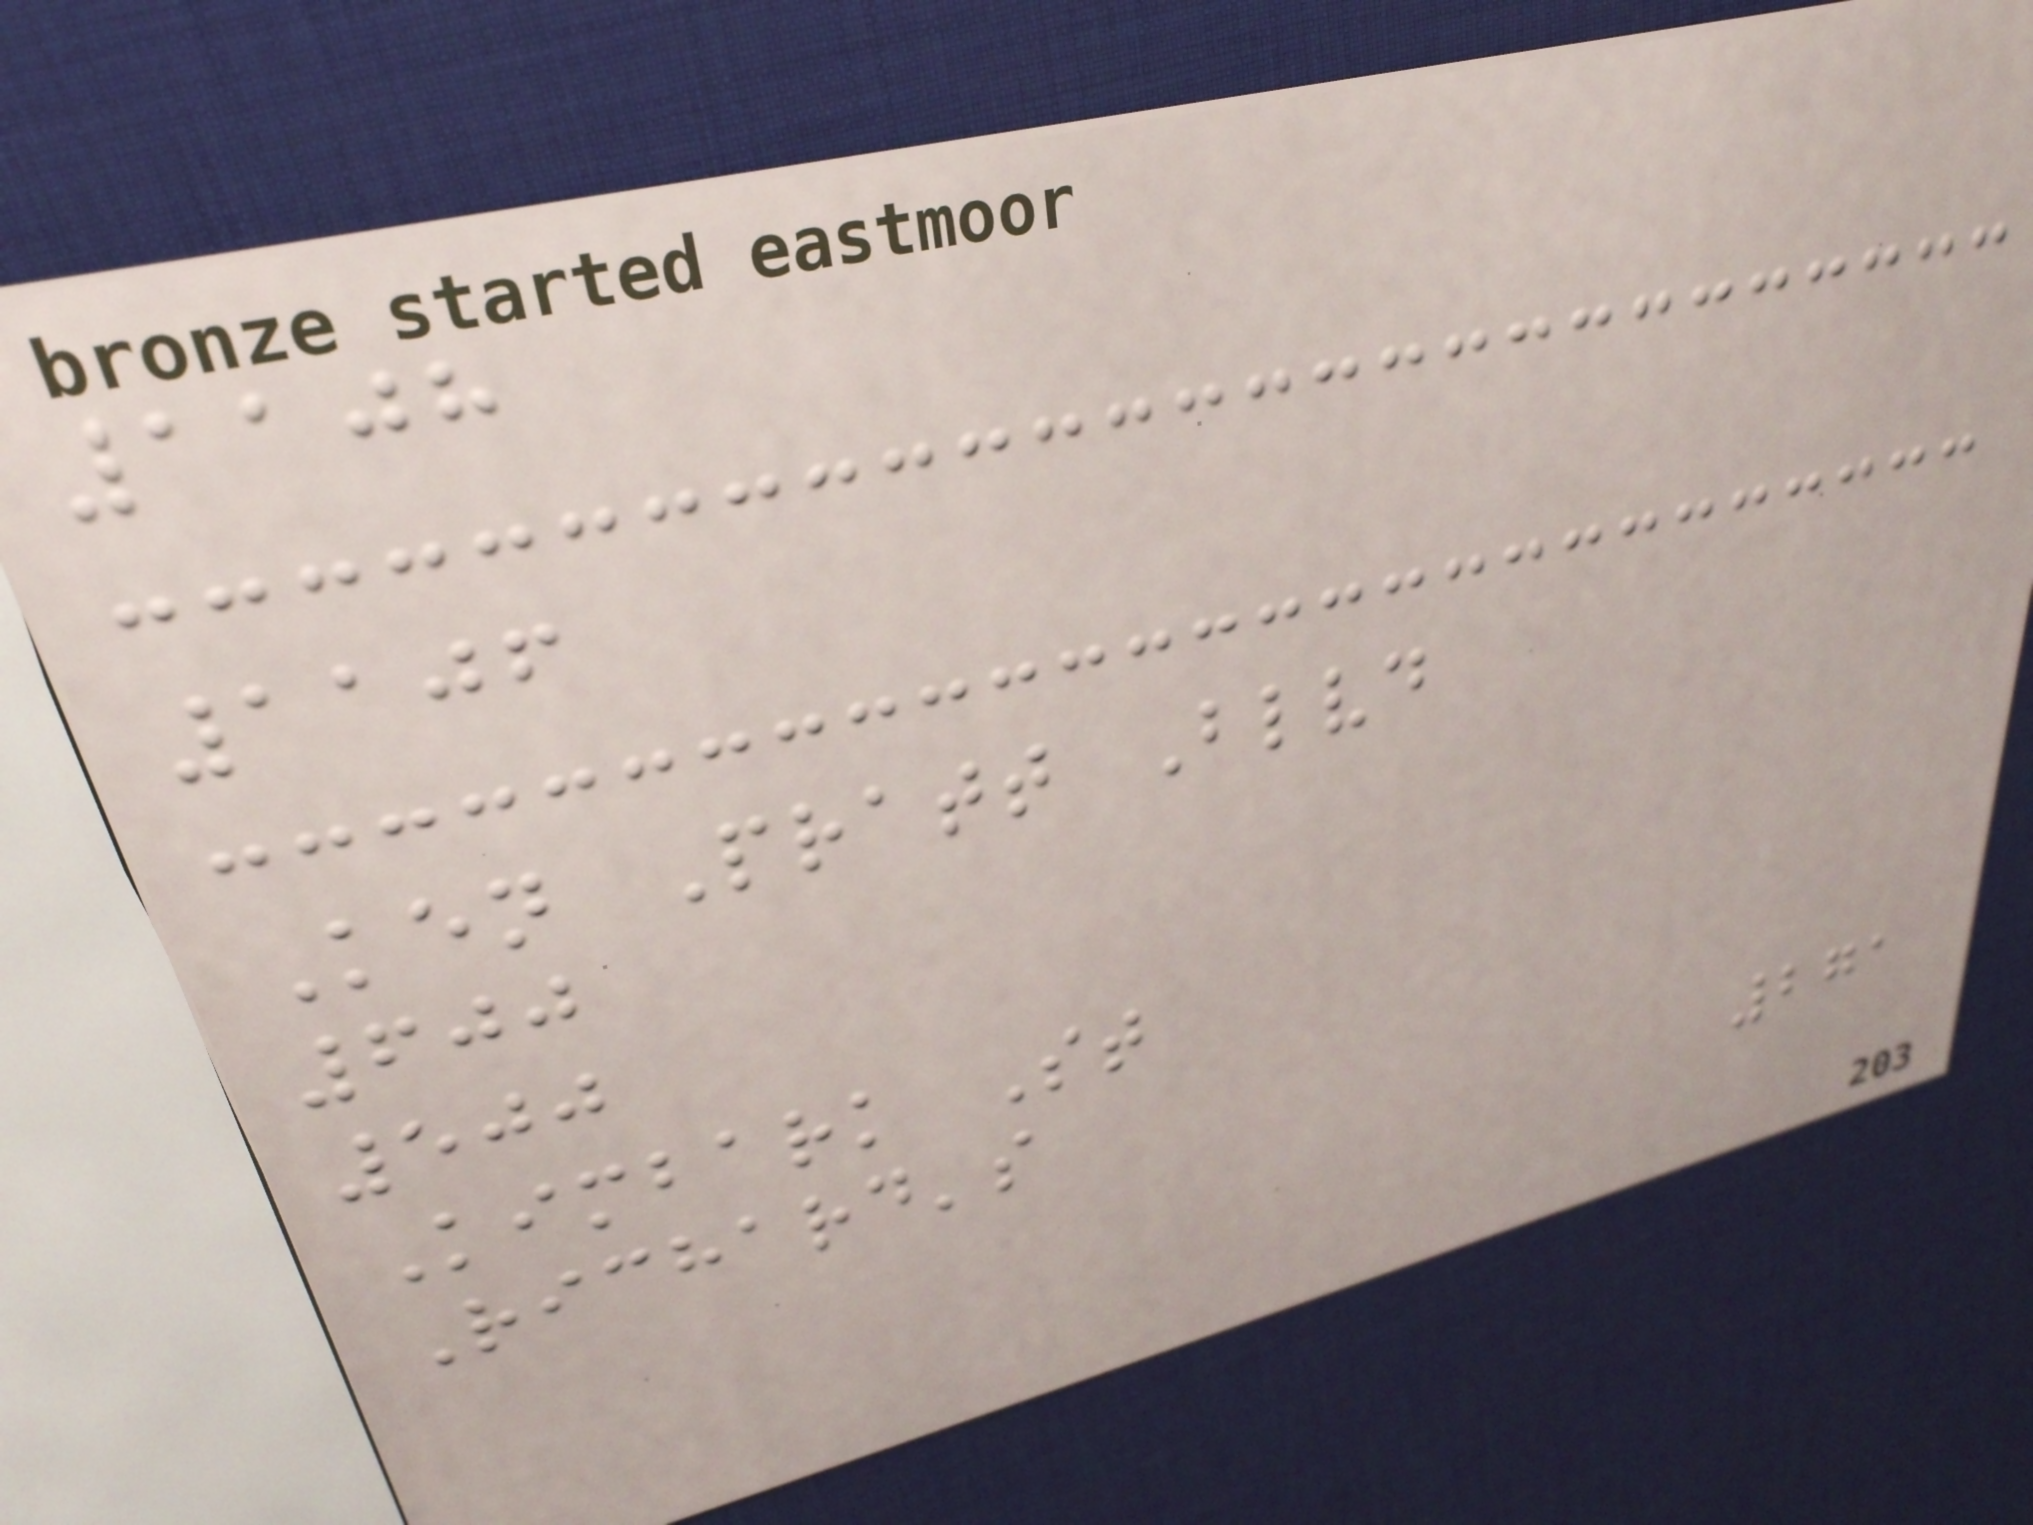1108
1106
Ken Pratt Blvd
600
500
Kimbark St
Richard's
271
